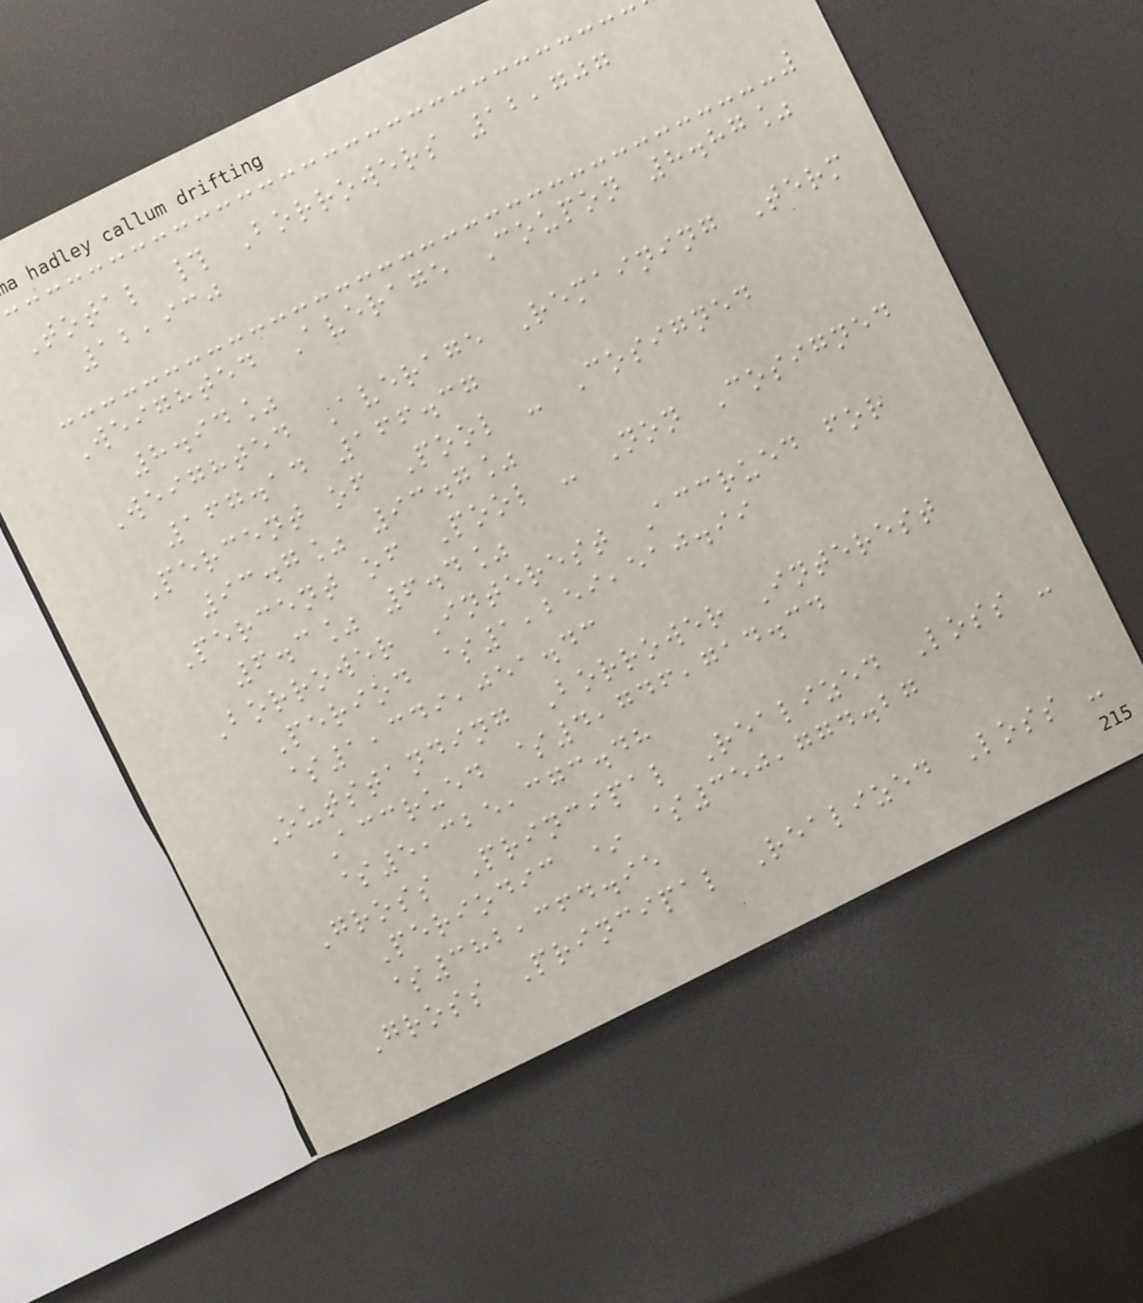Total # Borrowers 12,707
12,930
Weighted Average Coupon 8.87%
8.94%
Weighted Average Remaining Term
167.14 166.37
Percent of Pool - Cosigned
93.7% 93.7%
Percent of Pool - Non Cosigned
6.3% 6.4%
Borrower Interest Accrued for
Period $1,259,510.99
$1,349,051.43
Outstanding Borrower Interest
Accrued $4,746,714.34
$5,325,373.48
Gross Principal Realized Loss -
Periodic * $350,774.27
$382,364.95
Gross Principal Realized Loss -
